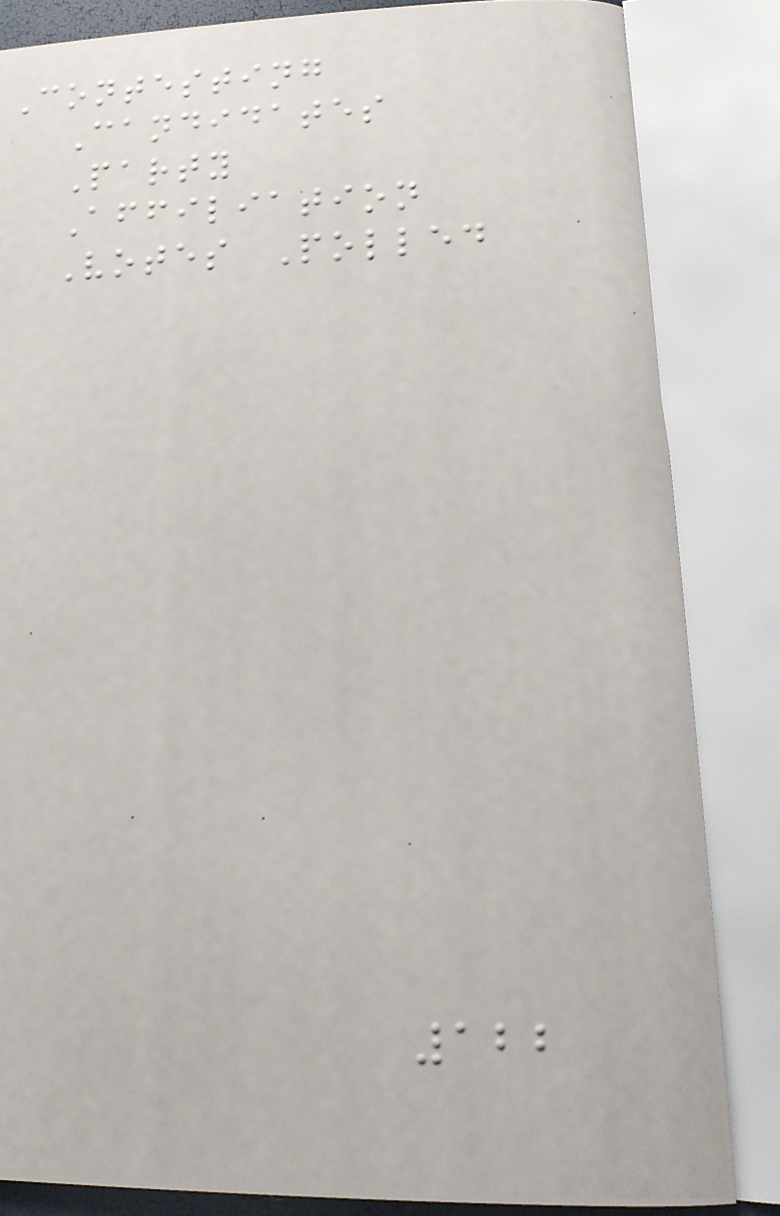Contesting
Candidates
Party
Affiliation
Votes Polled
122
